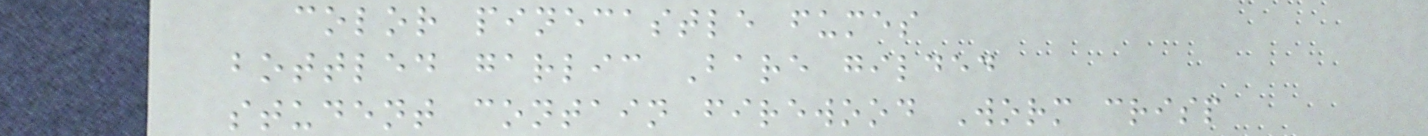color pinecastle fumes
bottled garlic Bare gilded
student contain firewood Worm crisp
